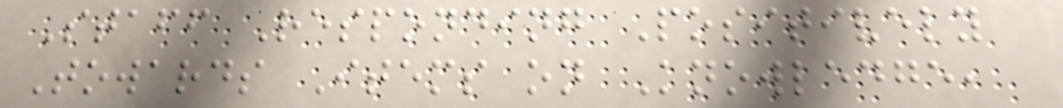Staff Responding Positively
Towards Items on Knowledge,
